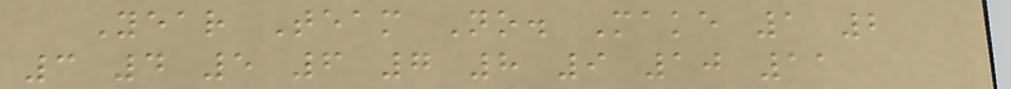Year Team No. Make 1 2
3 4 5 6 7 8 9 10 11
